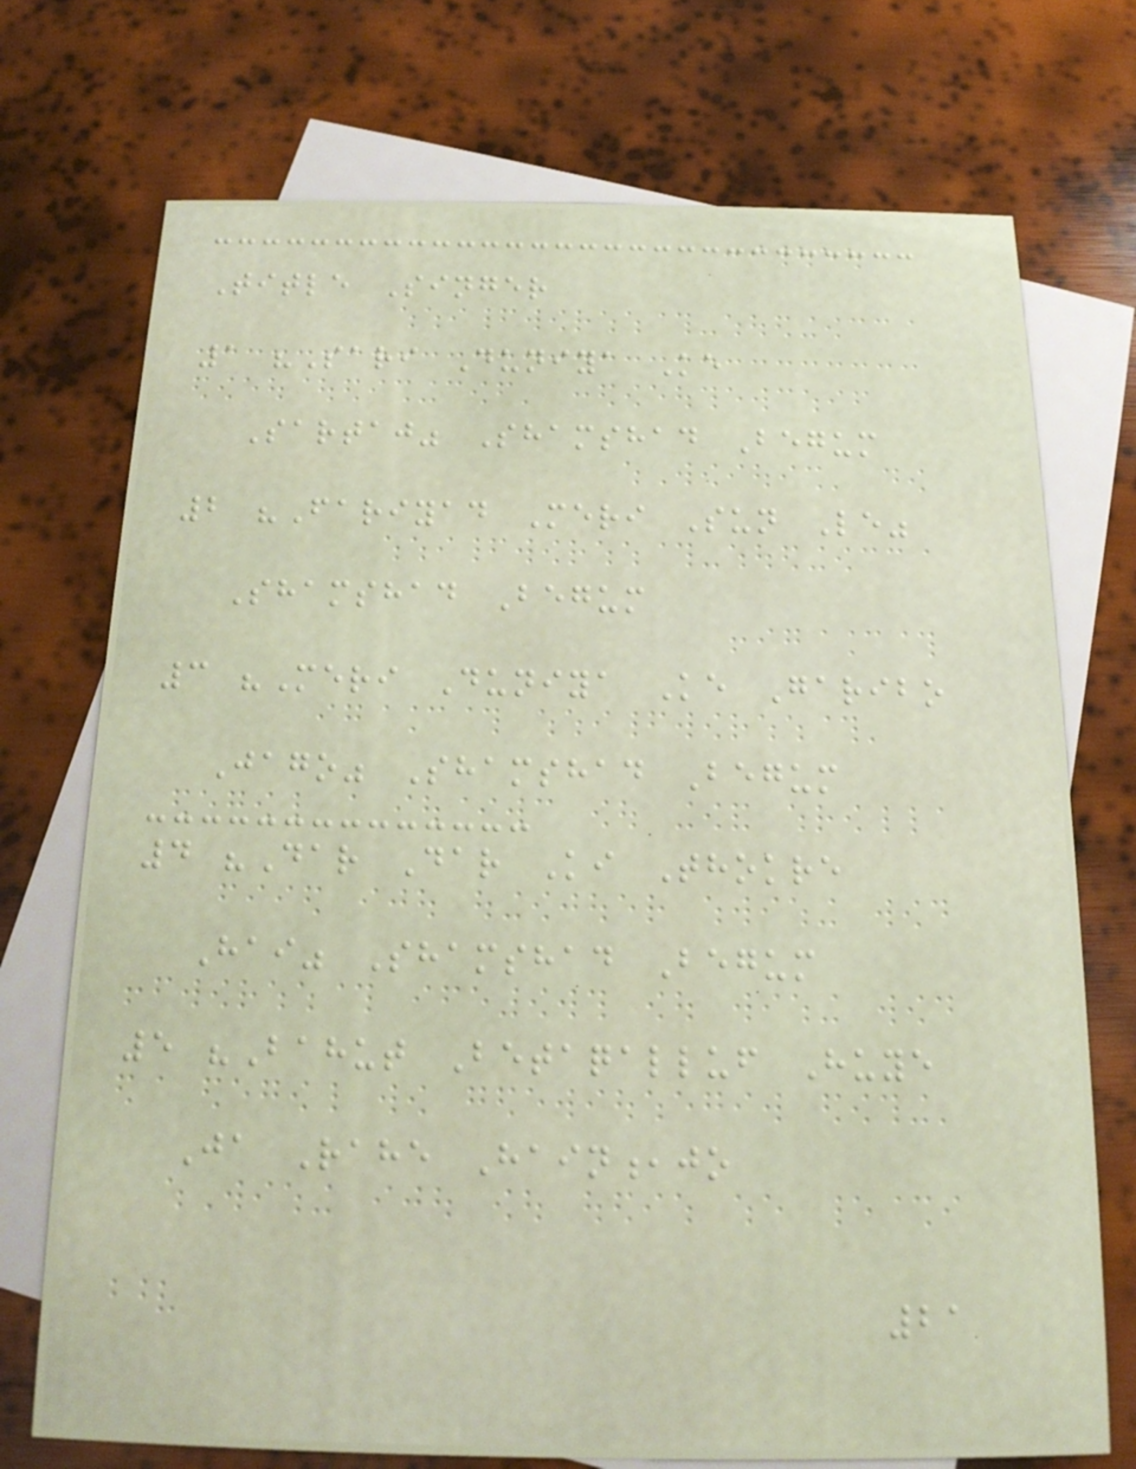Title Singer
1 "Sari Duniya Ke
Sartaj" Shamshad Begum
2 "Fariyad Meri Sun Le"
Shamshad Begum
3 "Meri Duniya Ke Garibo
Jago" Shamshad Begum
4 "Dar Dar Ki Thokre
Hai" Shamshad Begum
5 "Bahut Betaqalluf Huye
Ja Rahe Hain,jo
21
